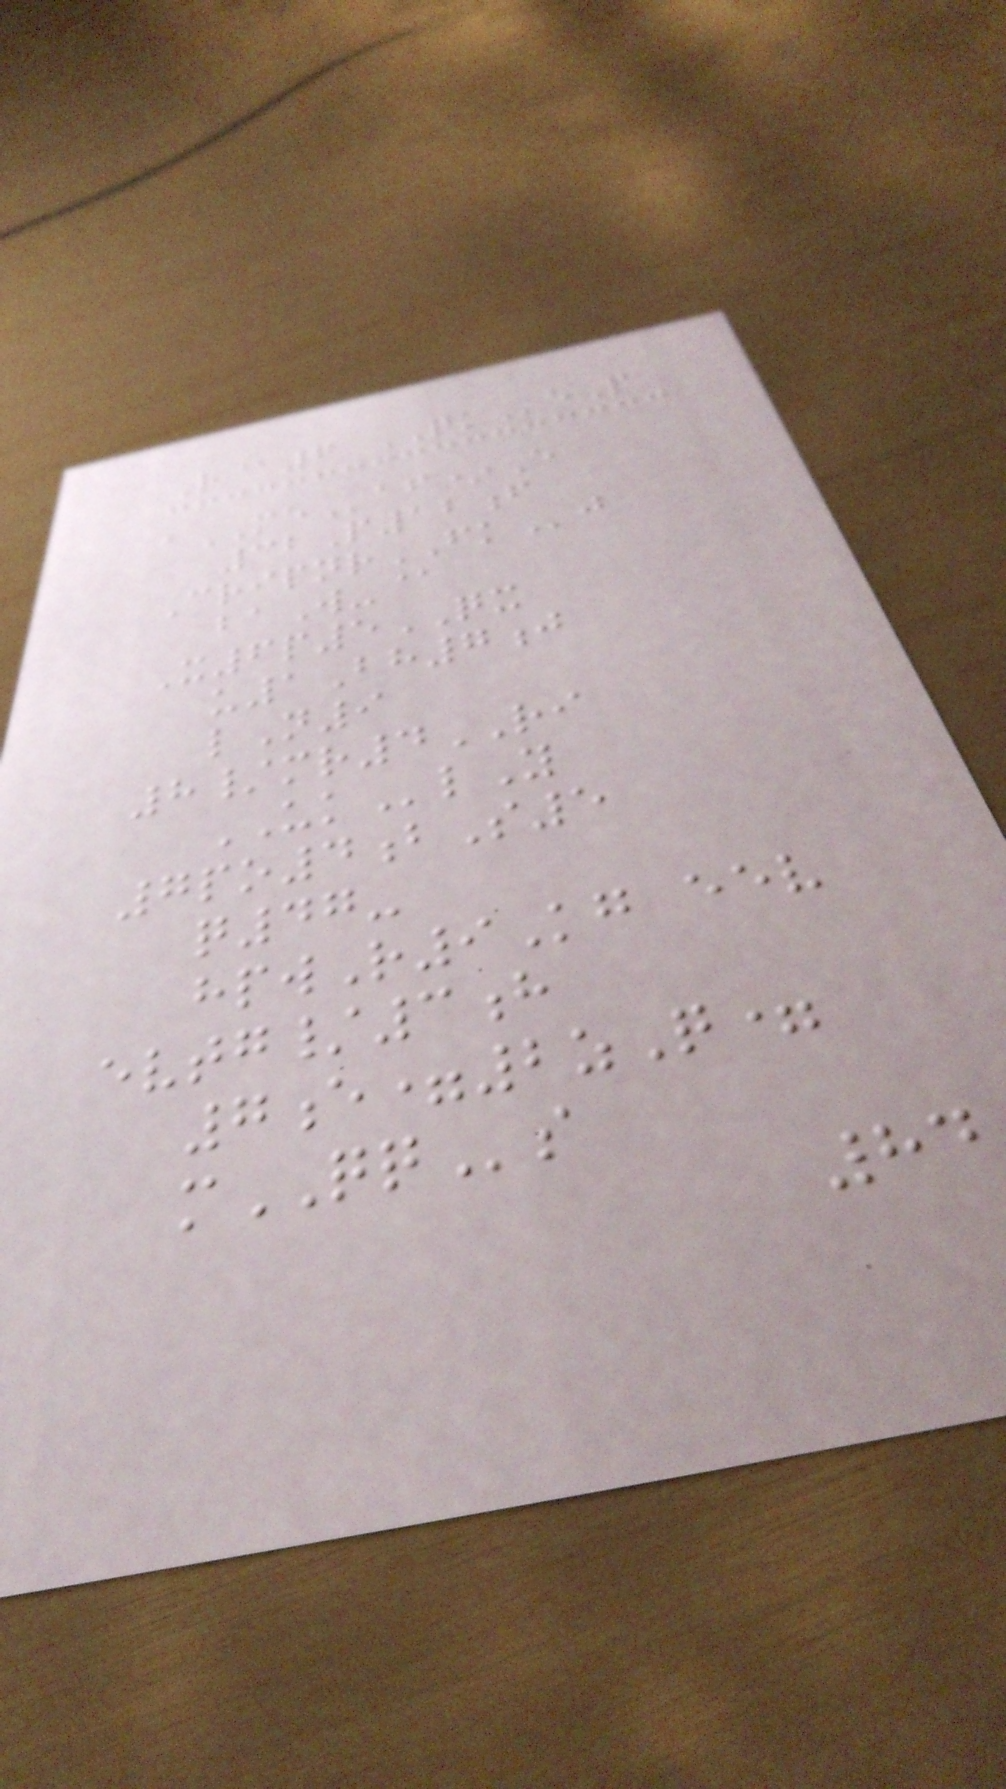R@6 QKeP
aMEaf*E
32P12f
CripnrFKj
baW-@
X6p5QX
u1Bh7j
lN9
8/mr4RI
UKlY
7po4bS5
q47-
hpwR9Kg eev
evtg/3h
7e=2zQ=
mQQs
84
